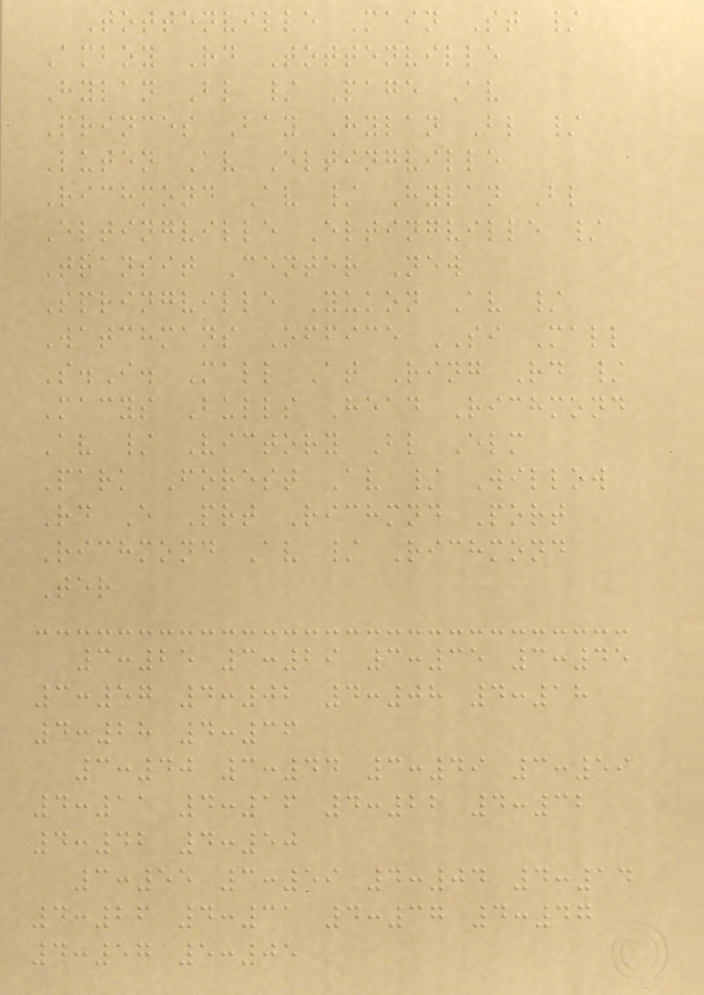Tottenville Main St /
Amboy Rd Tottenville
Hylan Bl / Page Av
Princes Bay Hylan Bl /
Luten Av Eltingville
Richmond Av / Hylan Bl
Eltingville Eltingville /
Transit Center New
Springville Yukon Av /
Watchmans Office SI Mall
S.I. Mall At Ring Rd /
Macys Bulls Head Richmond
Av / Victory Bl Elm
Park Forest Av / Willow
Rd E Prt Richmnd Port
Richmond Av / Richmond
Ter
3:25 3:29 3:35 3:45
3:57 4:02 4:08 4:18
4:28 4:36
3:40 3:44 3:49 3:59
4:11 4:16 4:22 4:32
4:42 4:50
3:55 3:59 4:04 4:14
4:26 4:31 4:37 4:47
4:57 5:05
